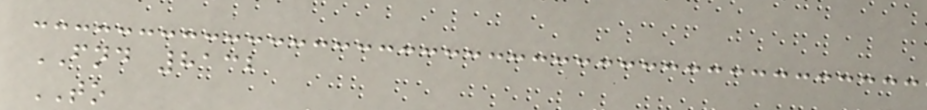FND 8132
TO
